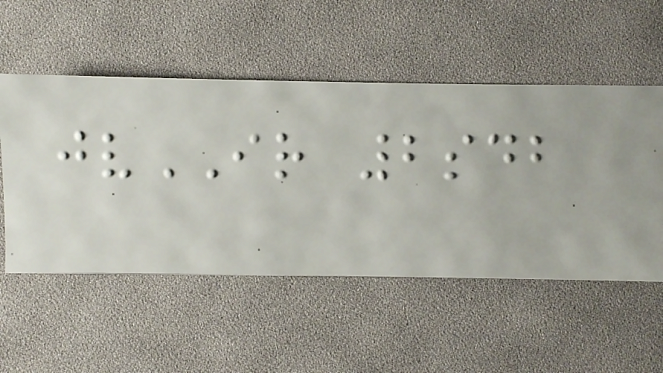jvIR 2sdb
